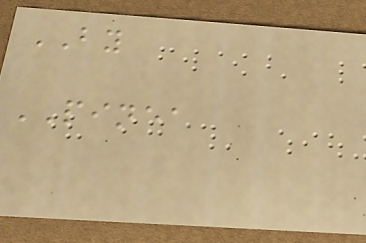BY
PINEA
